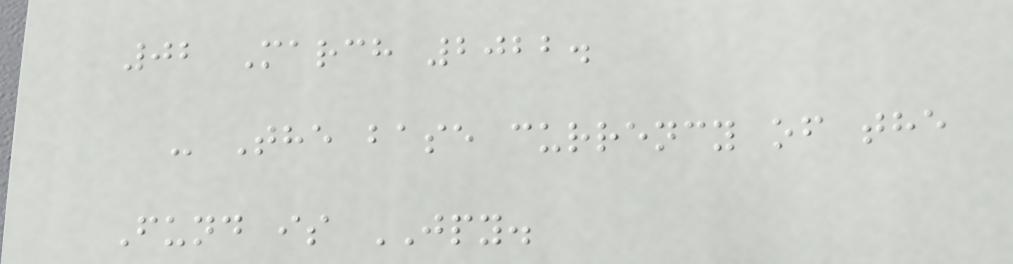02 March 2022.
- The base currency of the
Fund is JPY.
